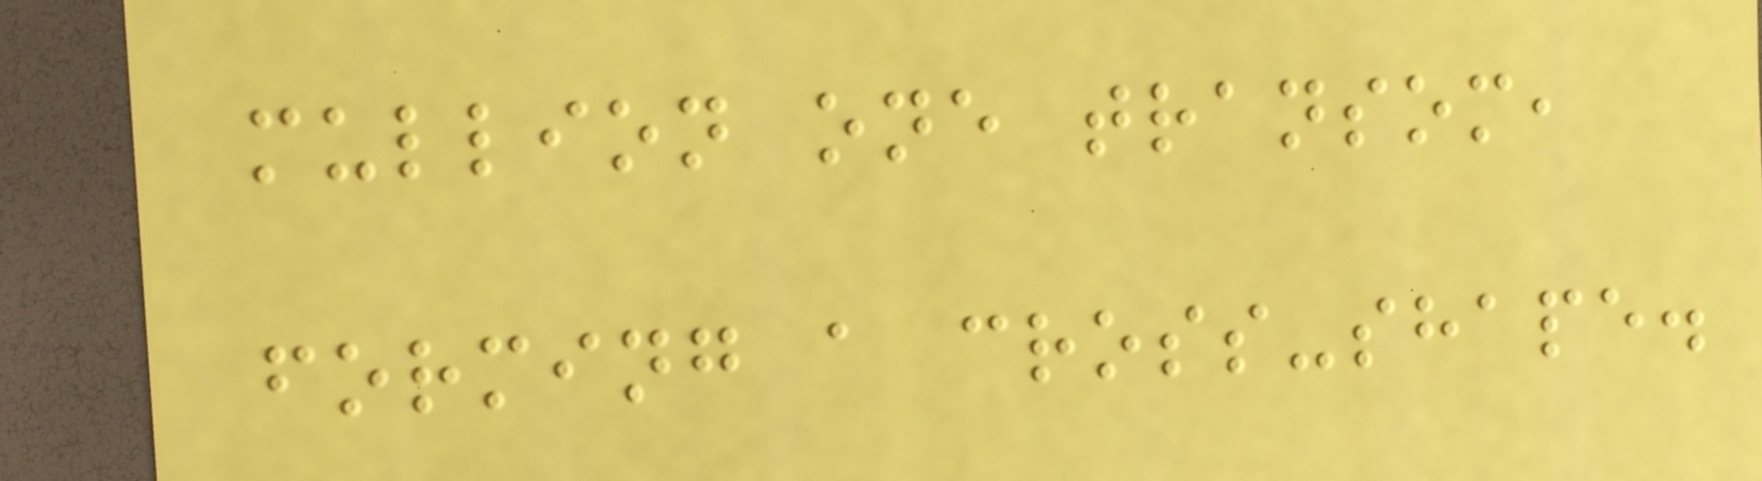mullion one transom,
forming a cross-shape.
